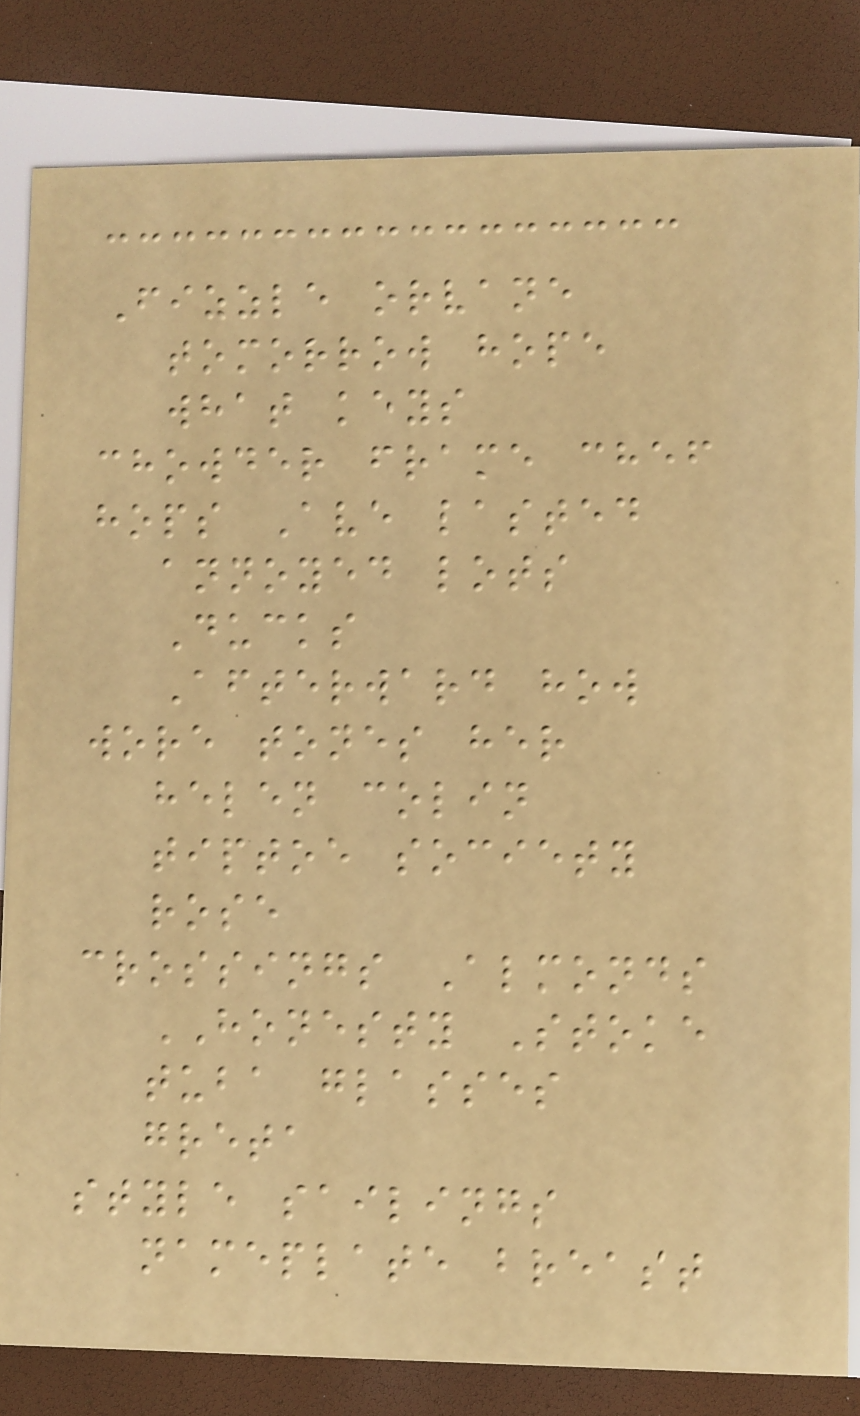Fizzle orvane
tomorrow hope
what keys
chowder frame chef
hops Ave lasted
annoyed lots
Ducks
Afterward how
wore tones her
helen colin
tiptoe society
rose
crossings Almonds
HONESTY Stoke
tuba glasses
greta
style sailings
nameplate breast
